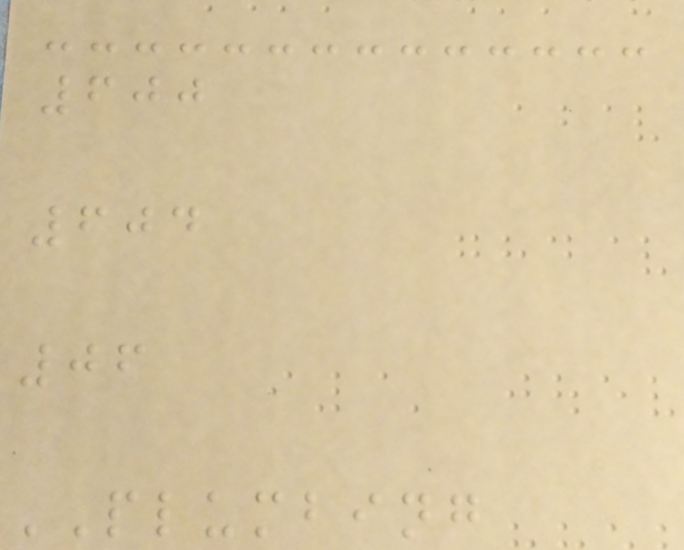600
604
06
PLUMBING
